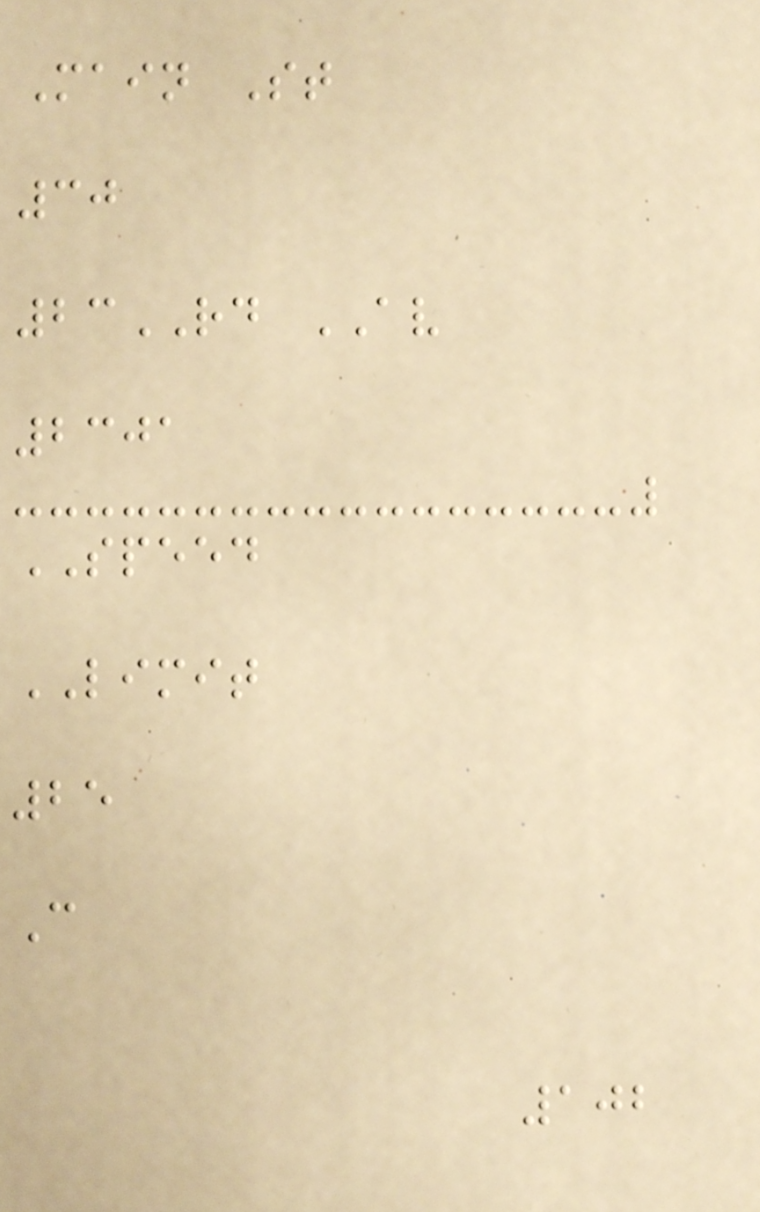Main St
30
23RD AV
2301
SPEED
LIMIT
25
C
102
